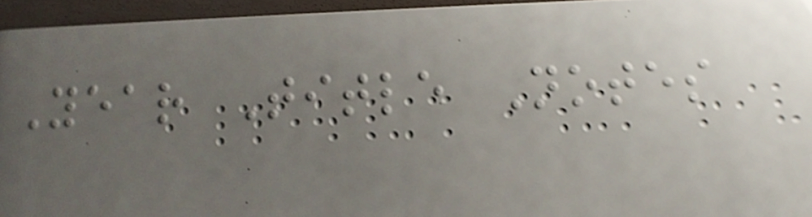Year Title Notes
